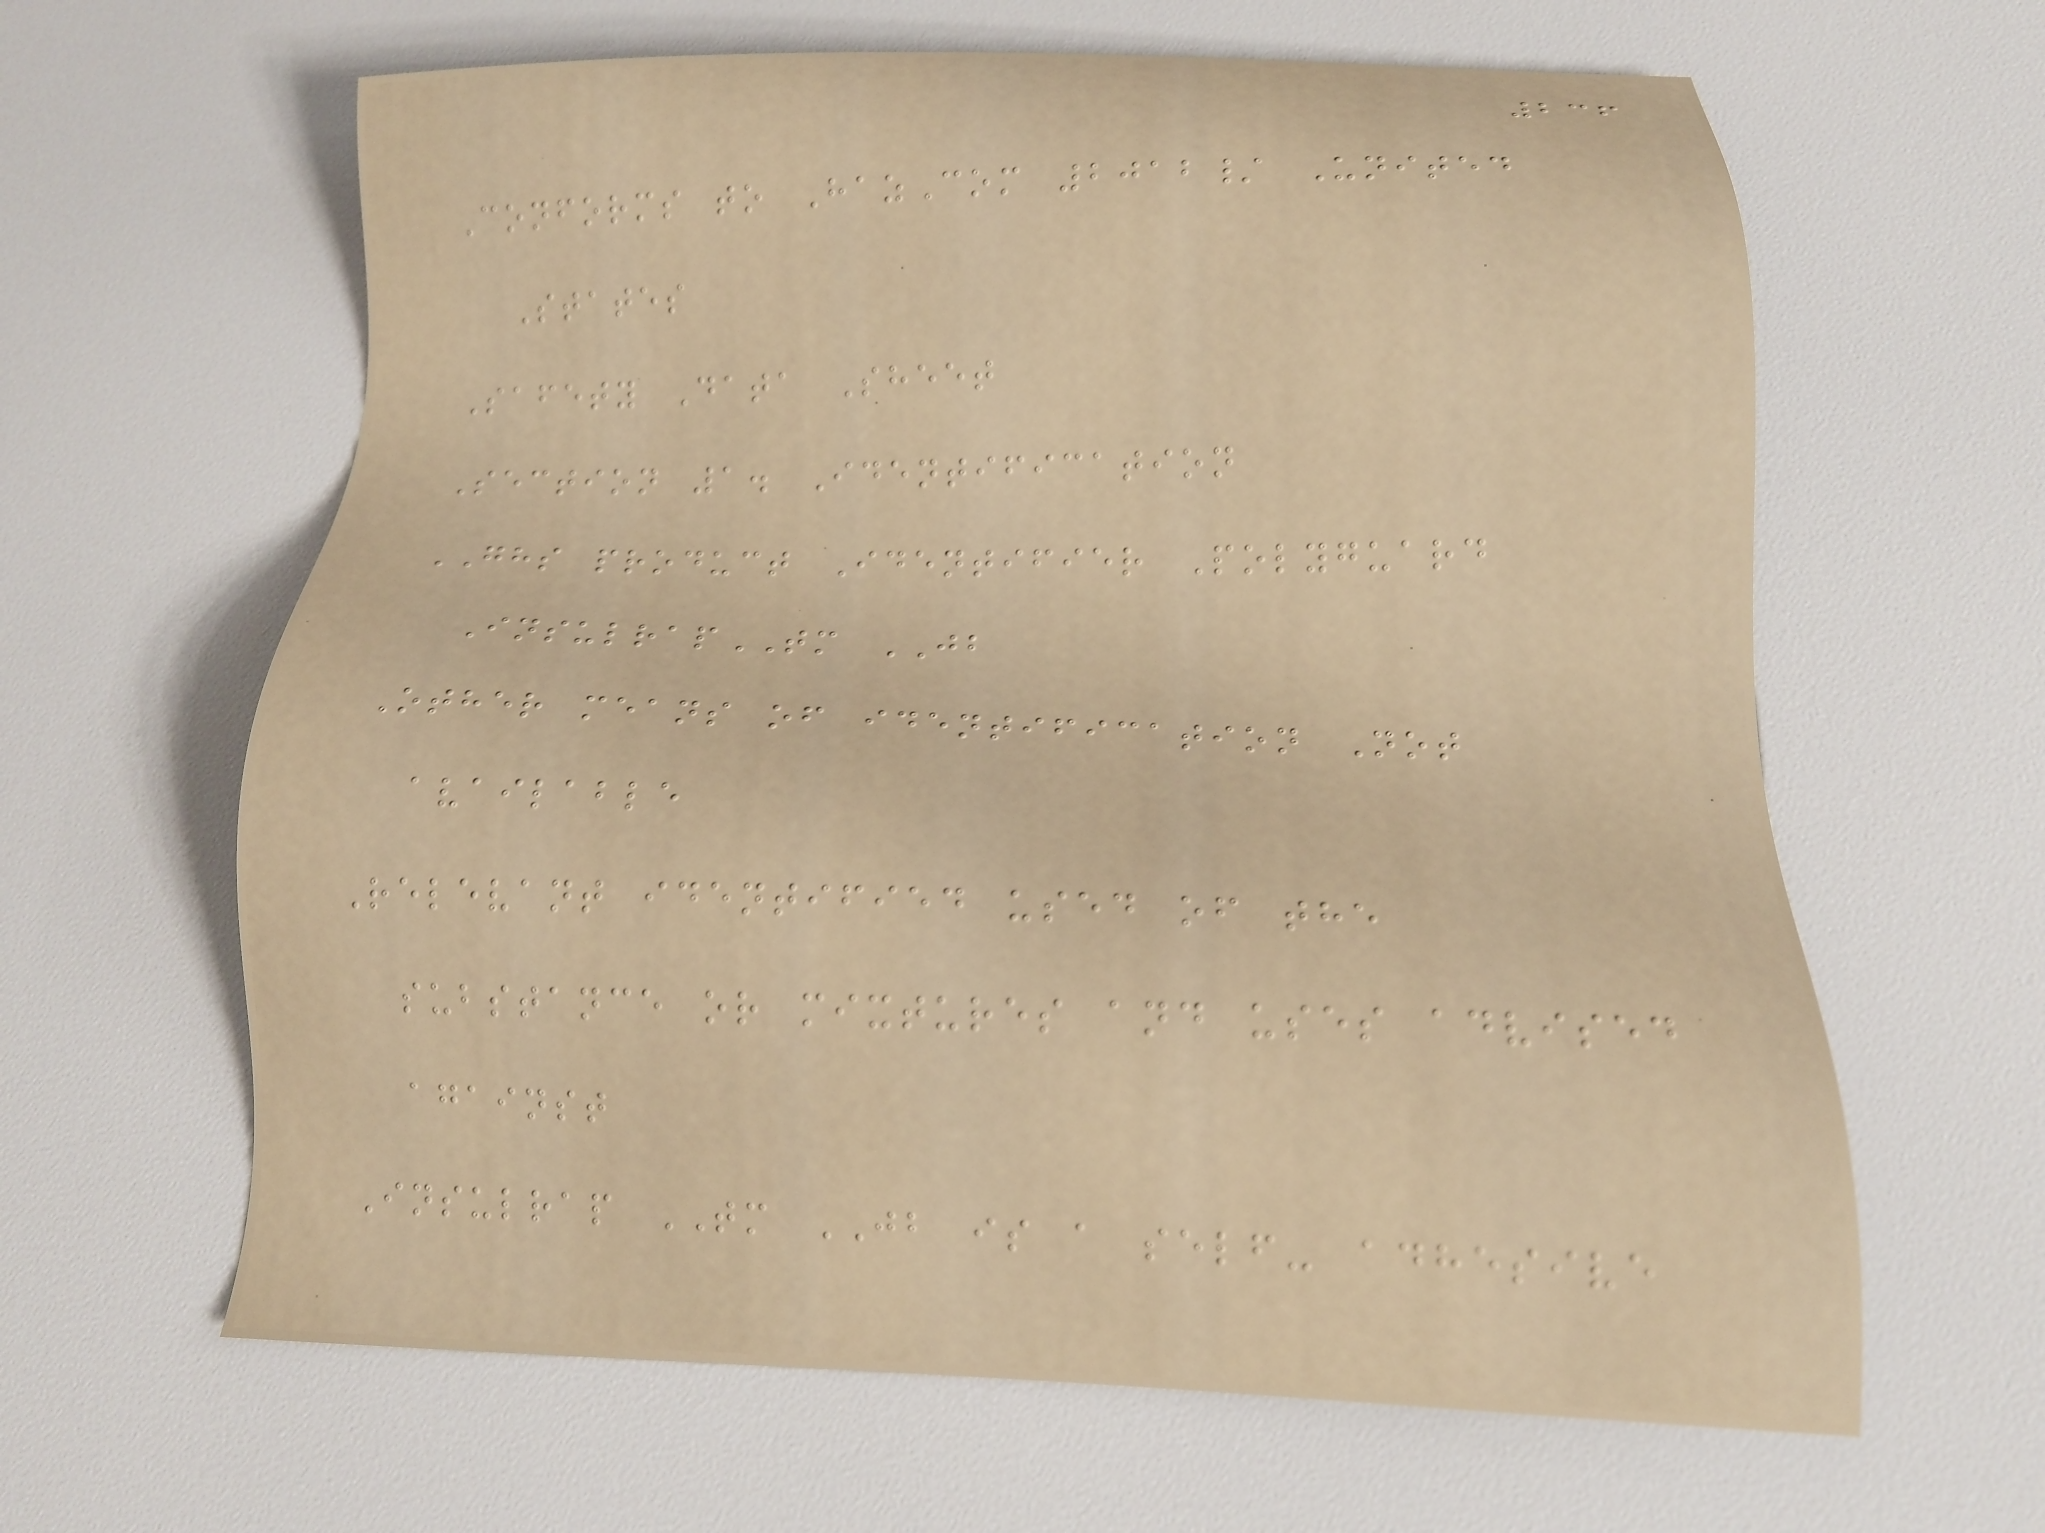236
Conforms to HazCom 2012/ United
States
Safety Data Sheet
Section 1. Identification
GHS product Identifier Polyguard
InsulrapTM JB
Other means of identification Not
available
Relevant identified used of the
substance or mixtures and uses advised
against
Insulrap TM JB is a self- adhesive
